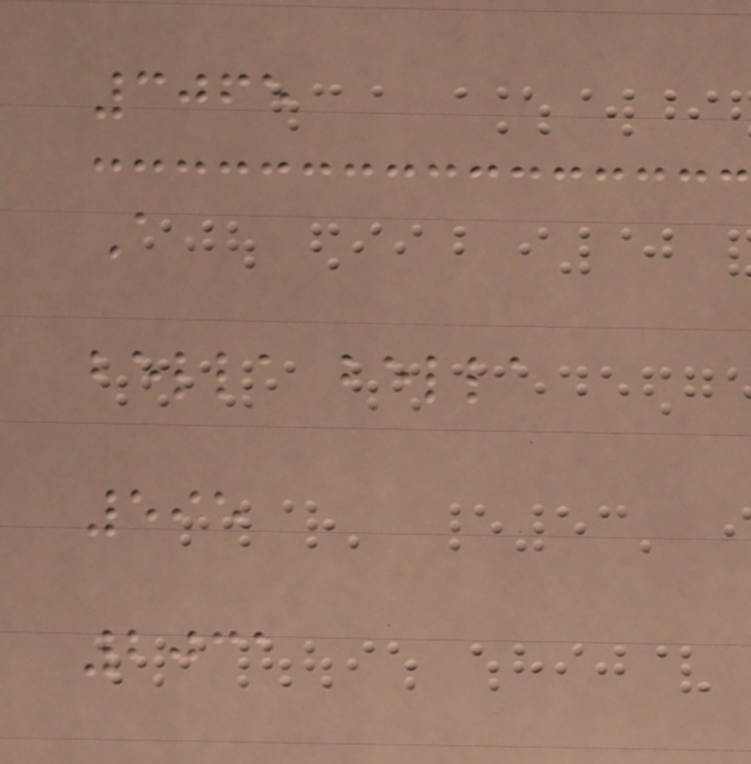3065
A
bella bella
595
2031
